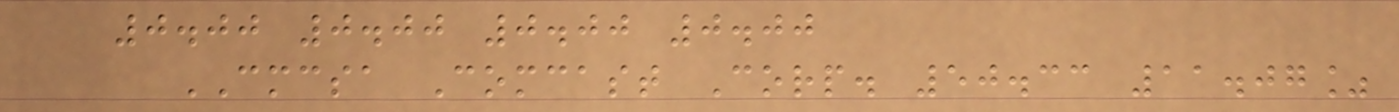0.00 0.00 0.00 0.00
CMCSA Comcast Corp. 50.33 11.07%
